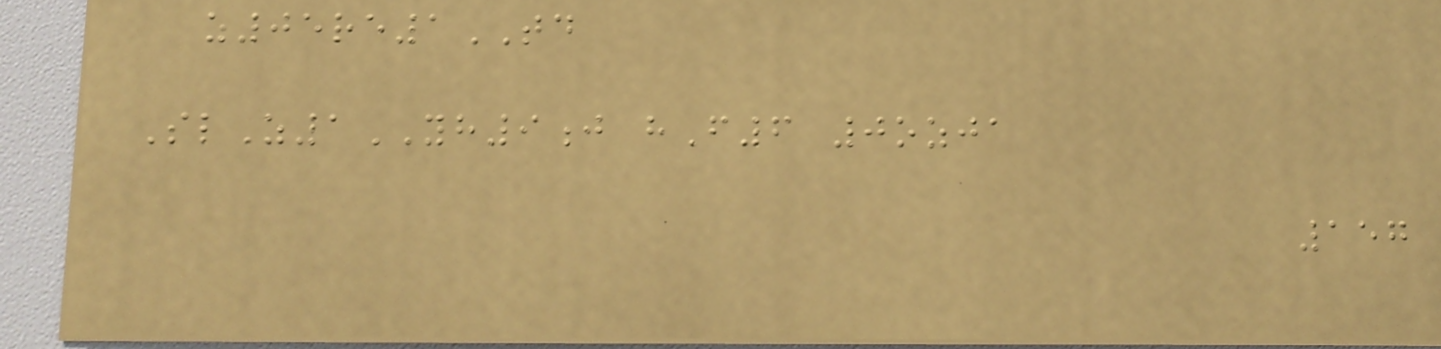z05re1TD
SlZ1YH9j hF6 0ozja
157
